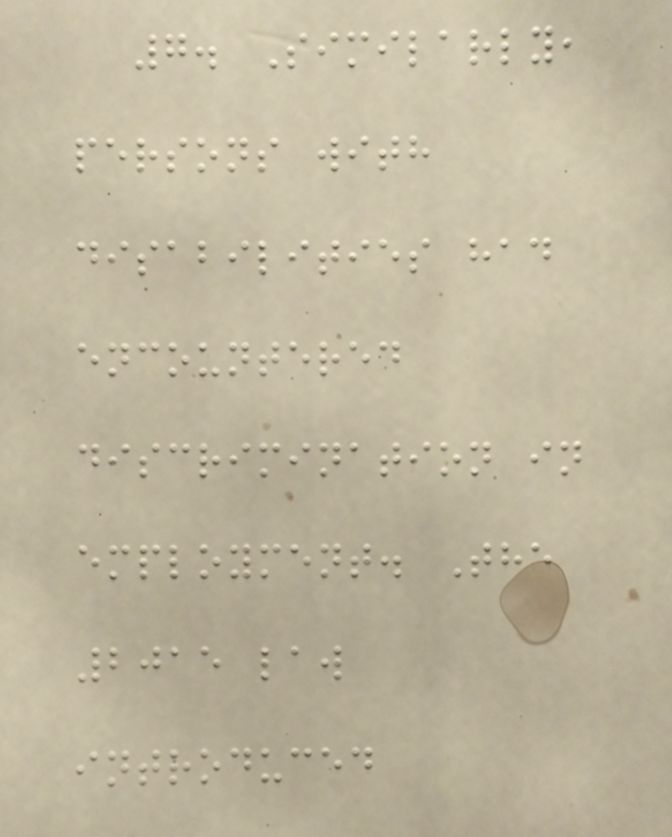7. Similarly,
persons with
disabilities had
encountered
discrimination in
employment. The
2015 law
introduced
